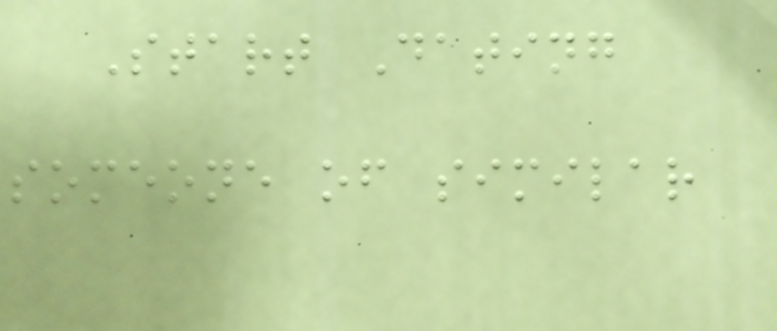Start Dating
someone of similar
